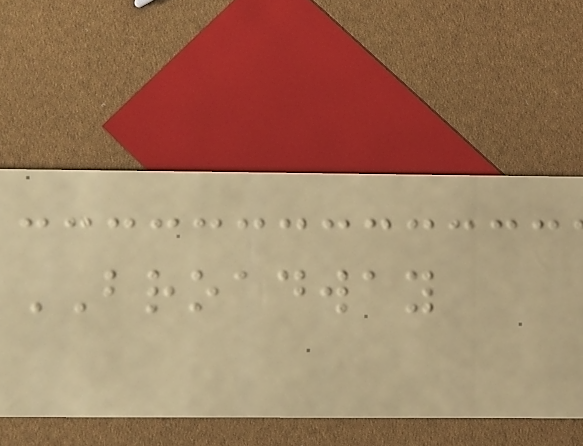BROADWAY
